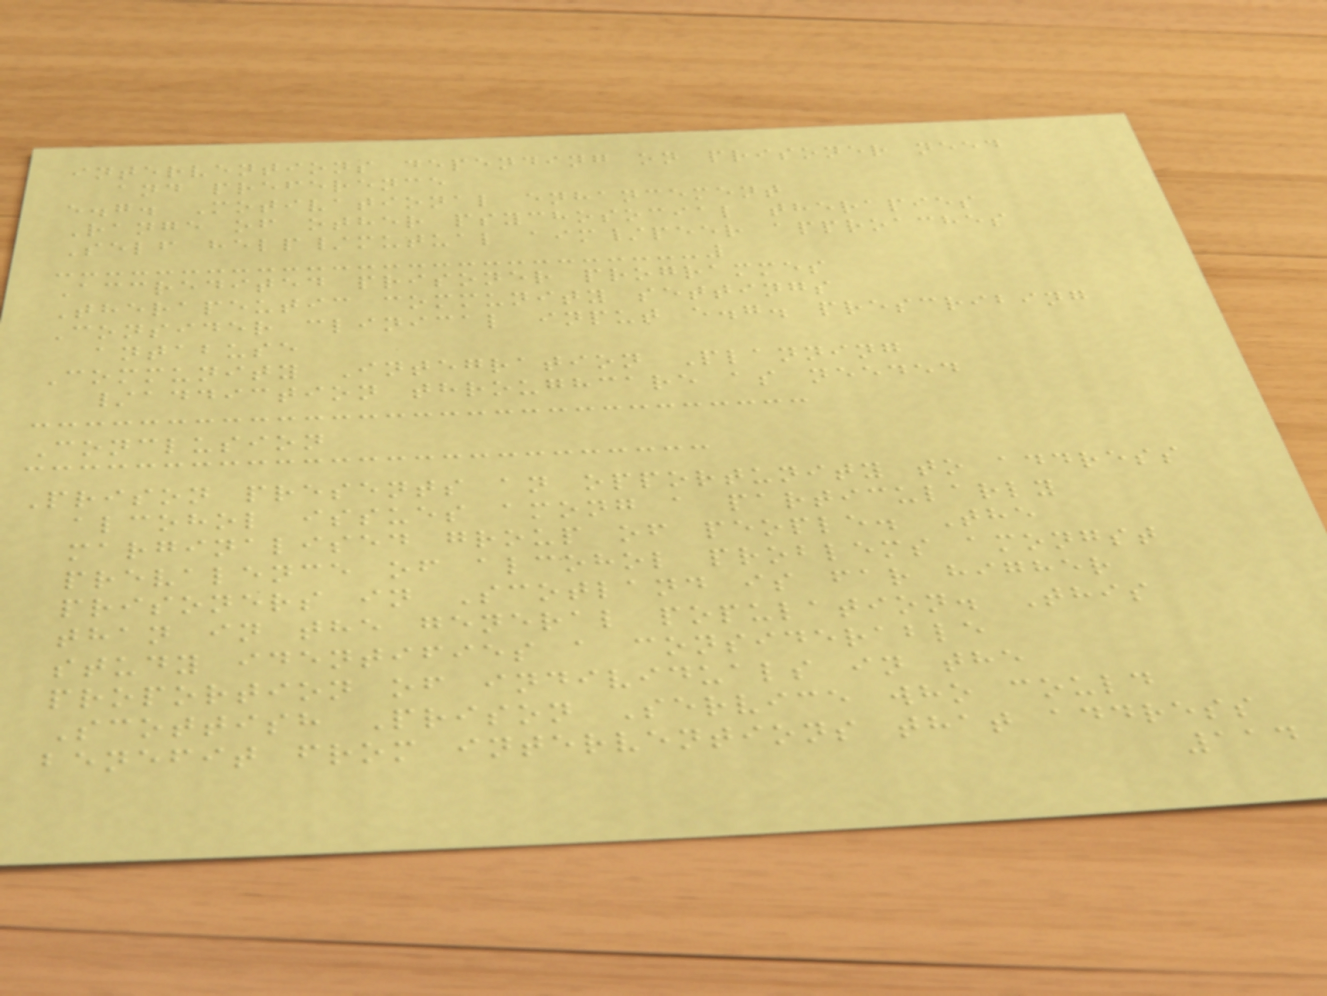interventions depending on prisoner need
and preference
e.g. Motivational enhancement
Range of other psychosocial therapies
Self help/mutual aim/peer approaches
Accredited prisoner programmes
Therapeutic community settings
Consider clinical input e.g. prescribing
antabuse
Community Integration Planning
/addiction throughcare as needed
Conclusion
Prison presents an opportunity to address
alcohol issues among a particularly
marginalised group of people. The
prevalence of alcohol problems amongst
prisoners in Scotland is far higher
than in the general population. This
study identifies a considerable
proportion of individuals in the
Scottish Prison Service who could
benefit from interventions that address
114
